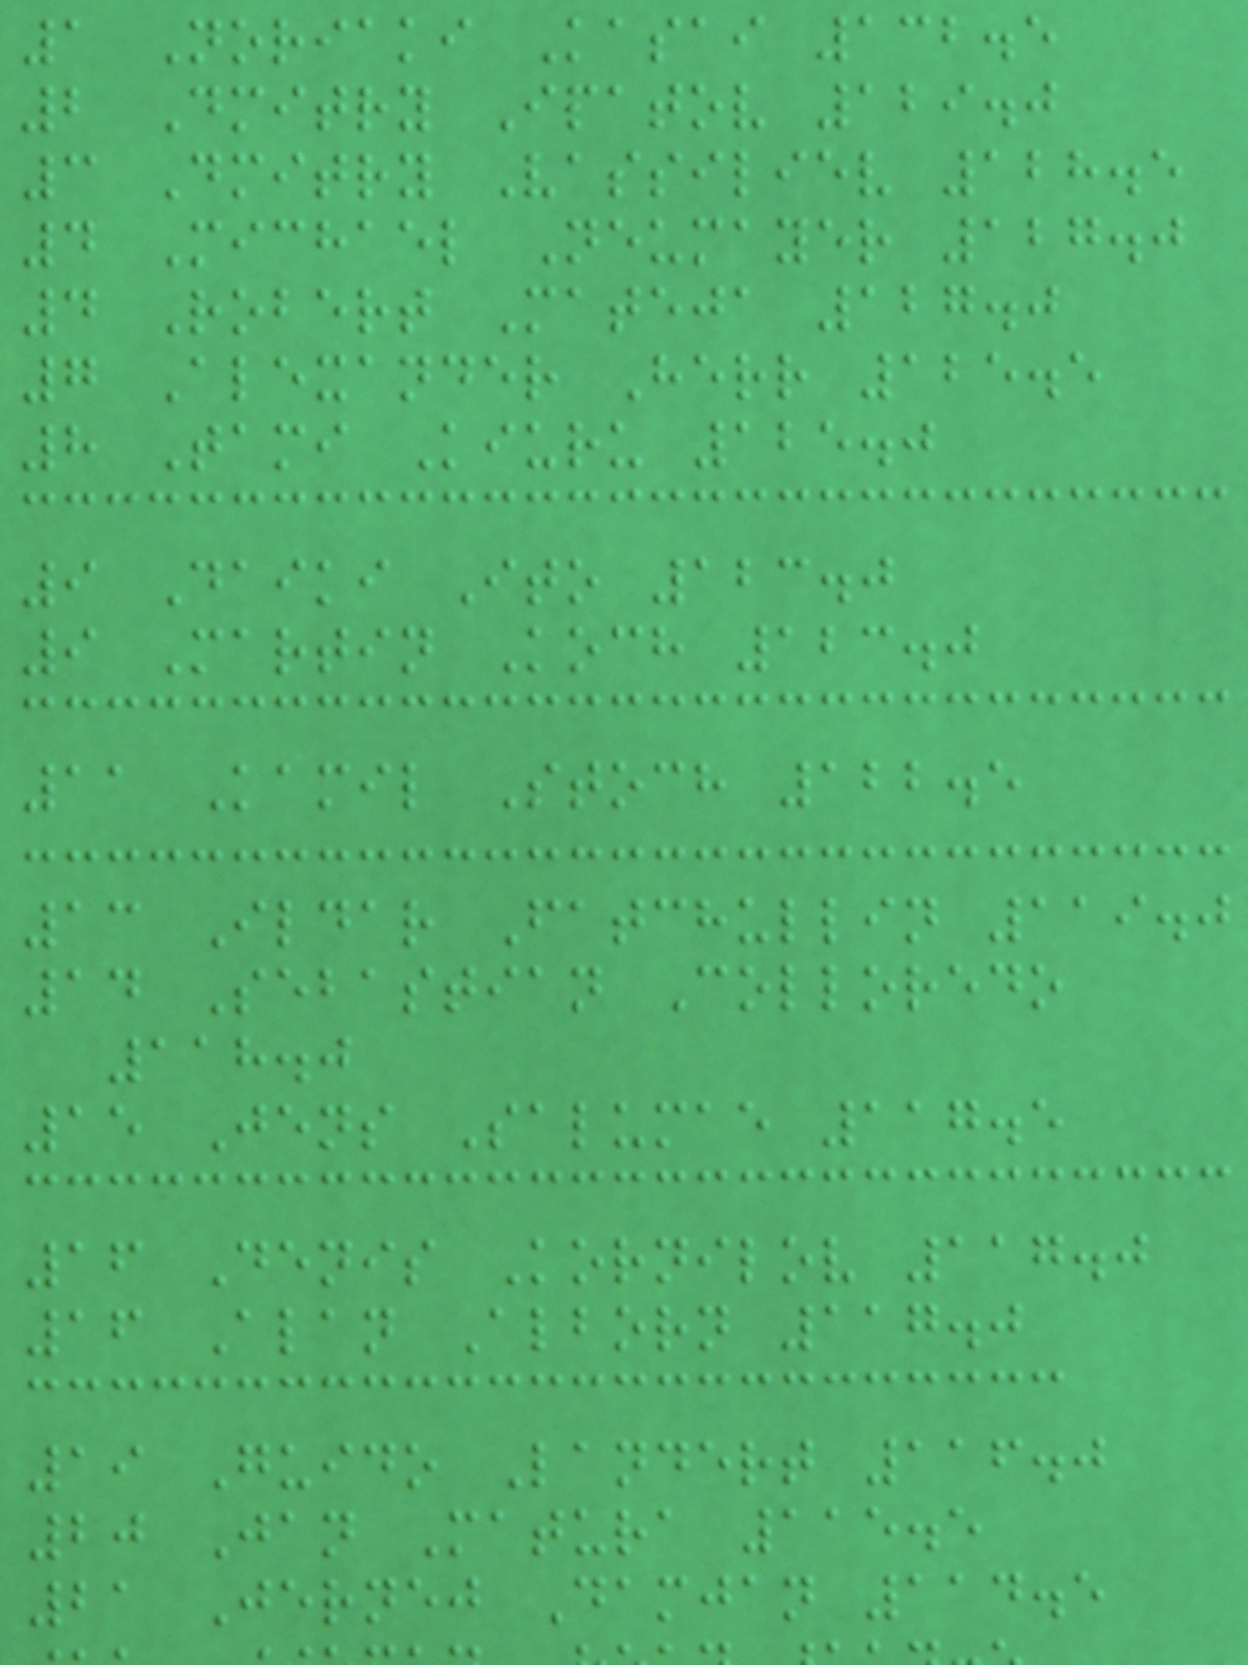1 Noriaki Kasai 132.5
2 Dmitry Ipatov 129.0
3 Dmitry Vassiliev 128.5
4 Michael Neumayer 127.0
4 Robert Mateja 127.0
7 Alexander Herr 125.5
8 Tami Kiuru 125.0
9 Daiki Ito 123.0
9 Martin Koch 123.0
11 Kamil Stoch 122.5
13 Ildar Fatchullin 119.0
14 Sebastian Colloredo
118.0
15 Jens Salumae 117.5
16 Denis Kornilov 117.0
16 Alan Alborn 117.0
19 Guido Landert 116.0
20 Jan Matura 115.5
21 Jernej Damjan 114.5
